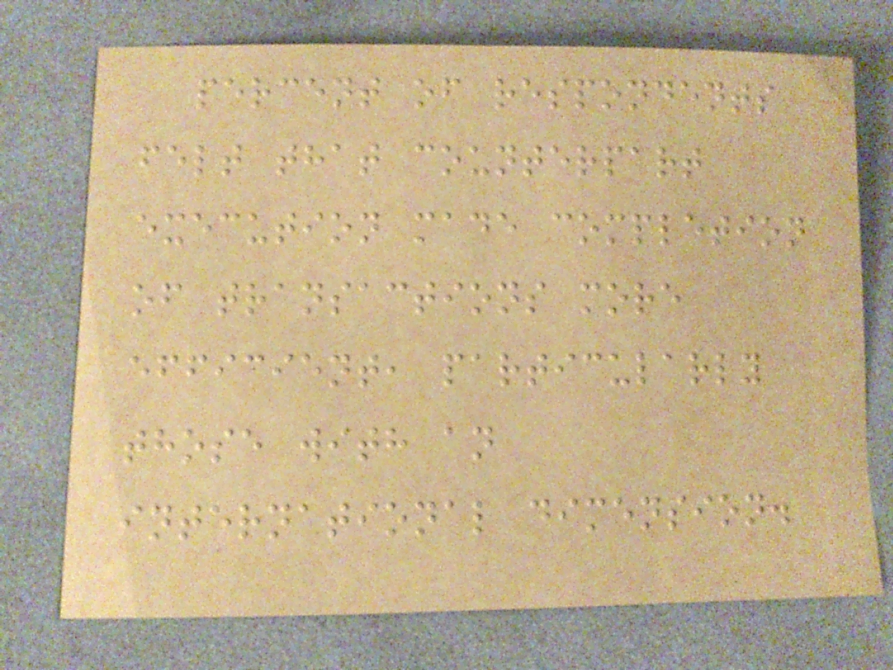percent of respondents
felt that counterpart
execution made completion
of transactions more
efficient, particularly
those with an
international dimension.
